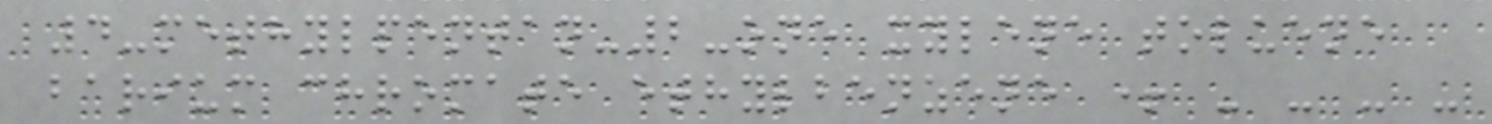4-methylpentan-2-one xylene toluene
barium chromate ethylbenzene + - - - -
